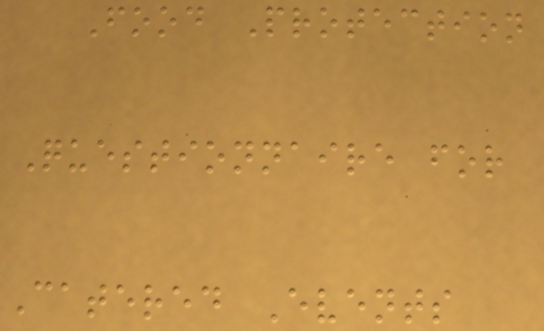Food Protection
Questionnaire for
Catered Events
